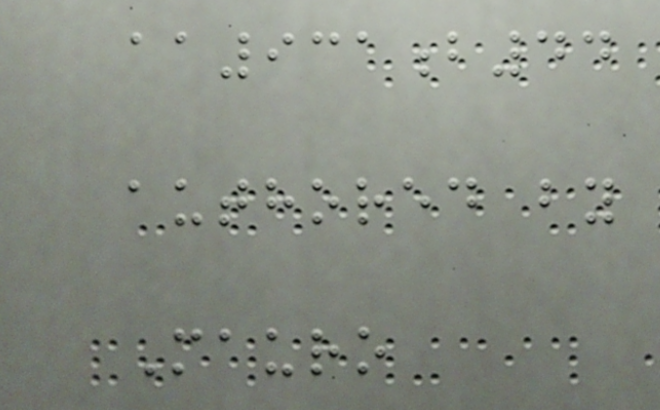aa931b44
authored by
Mauro
